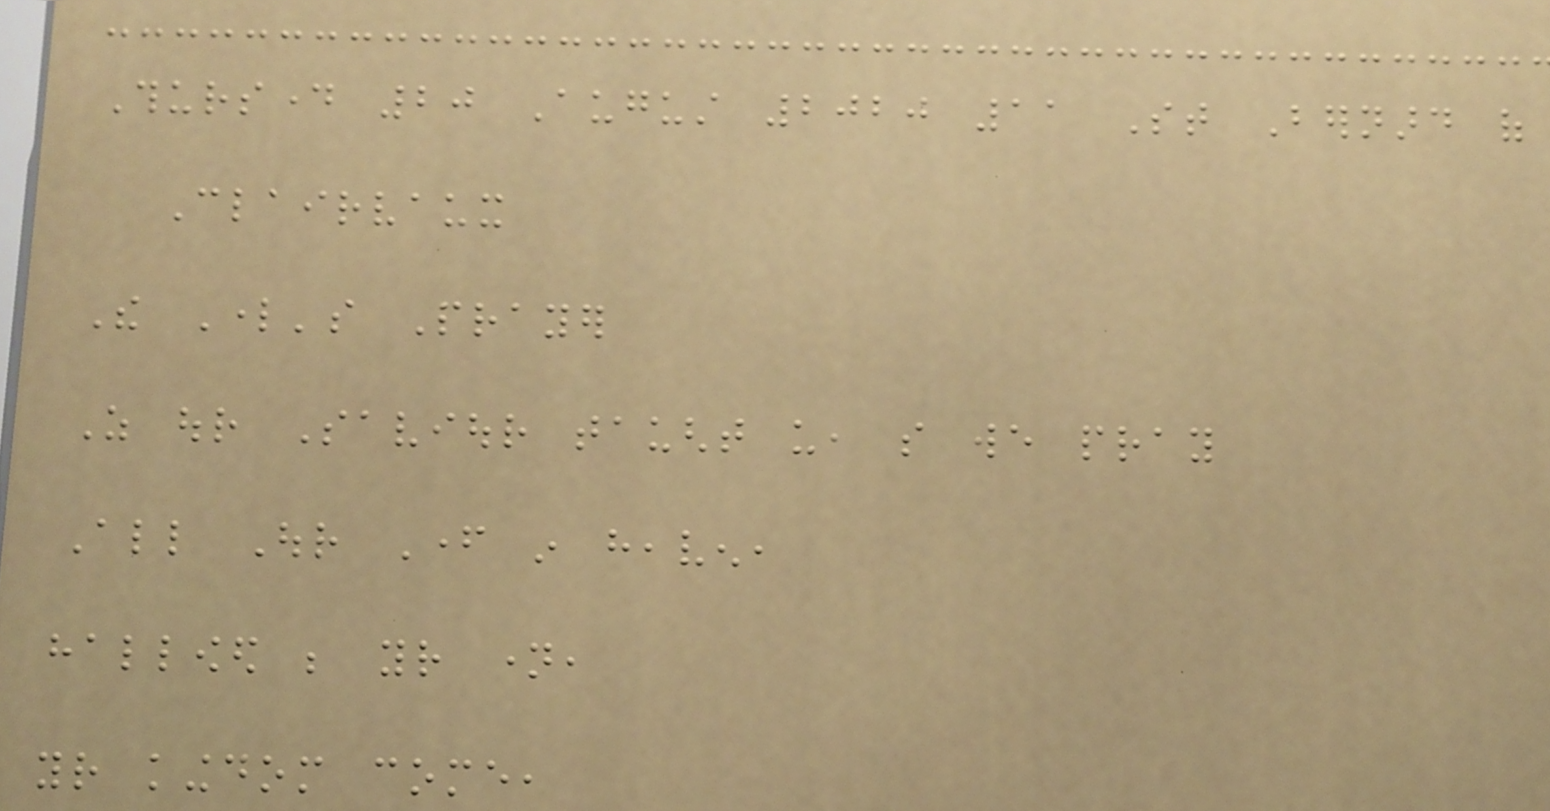Thursday 20 August 2020 11 St Bernard of
Clairvaux
The Lord's Prayer
As our Saviour taught us, so we pray
All Our Father in heaven,
hallowed be your name,
your kingdom come,
